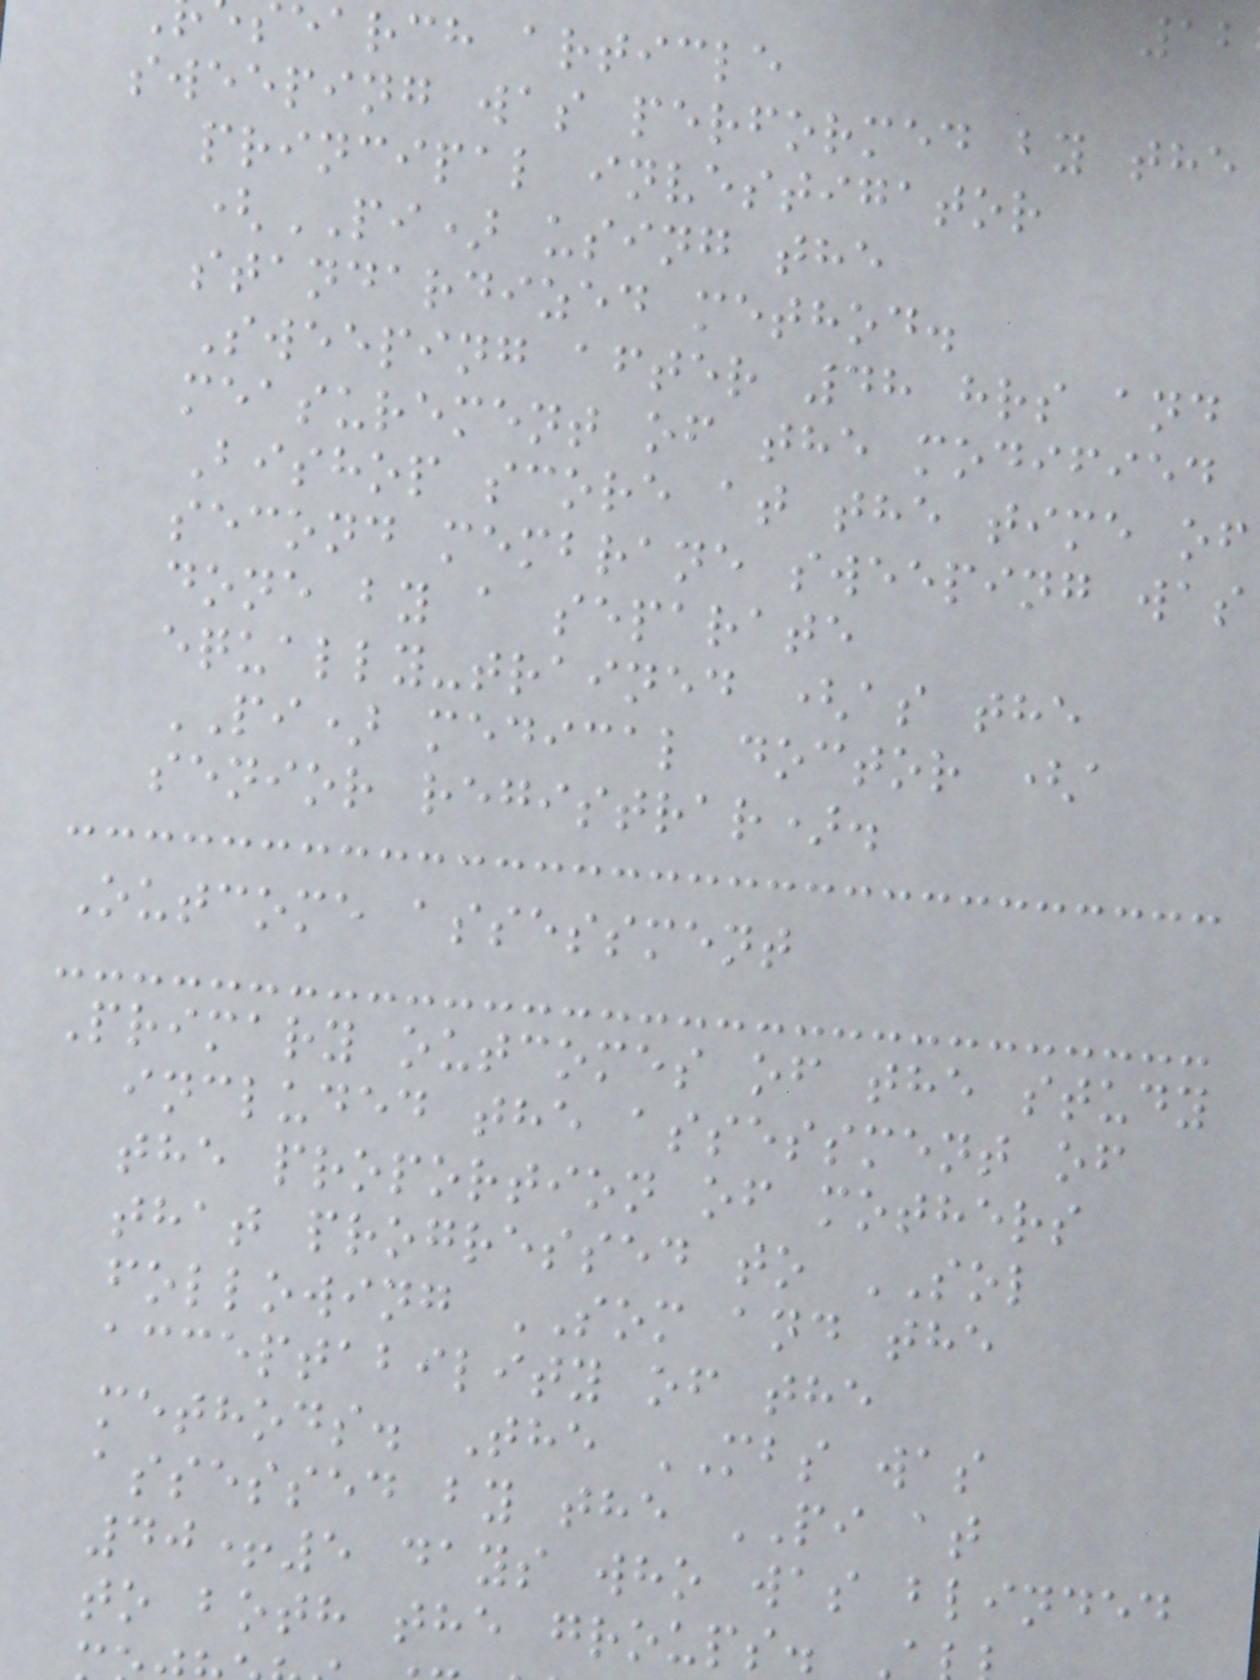earch article
sweeping was performed by the
principal investigator
(PI) using the
standardized method.
Sweeping after 48 hrs and
measurement of the modified
Bishop score at the time of
second membrane sweeping was
done by a separate
equally-trained (as the
PI) medical doctor (a
senior registrar).
Outcome assessment
Primary outcomes of the study
included the assessment of
the proportion of mothers
that progressed to SOL
following SOM and the
acceptability of the
methods. The MBS was
assessed by the PI at
40+5 days who was blinded
to both the groups.
